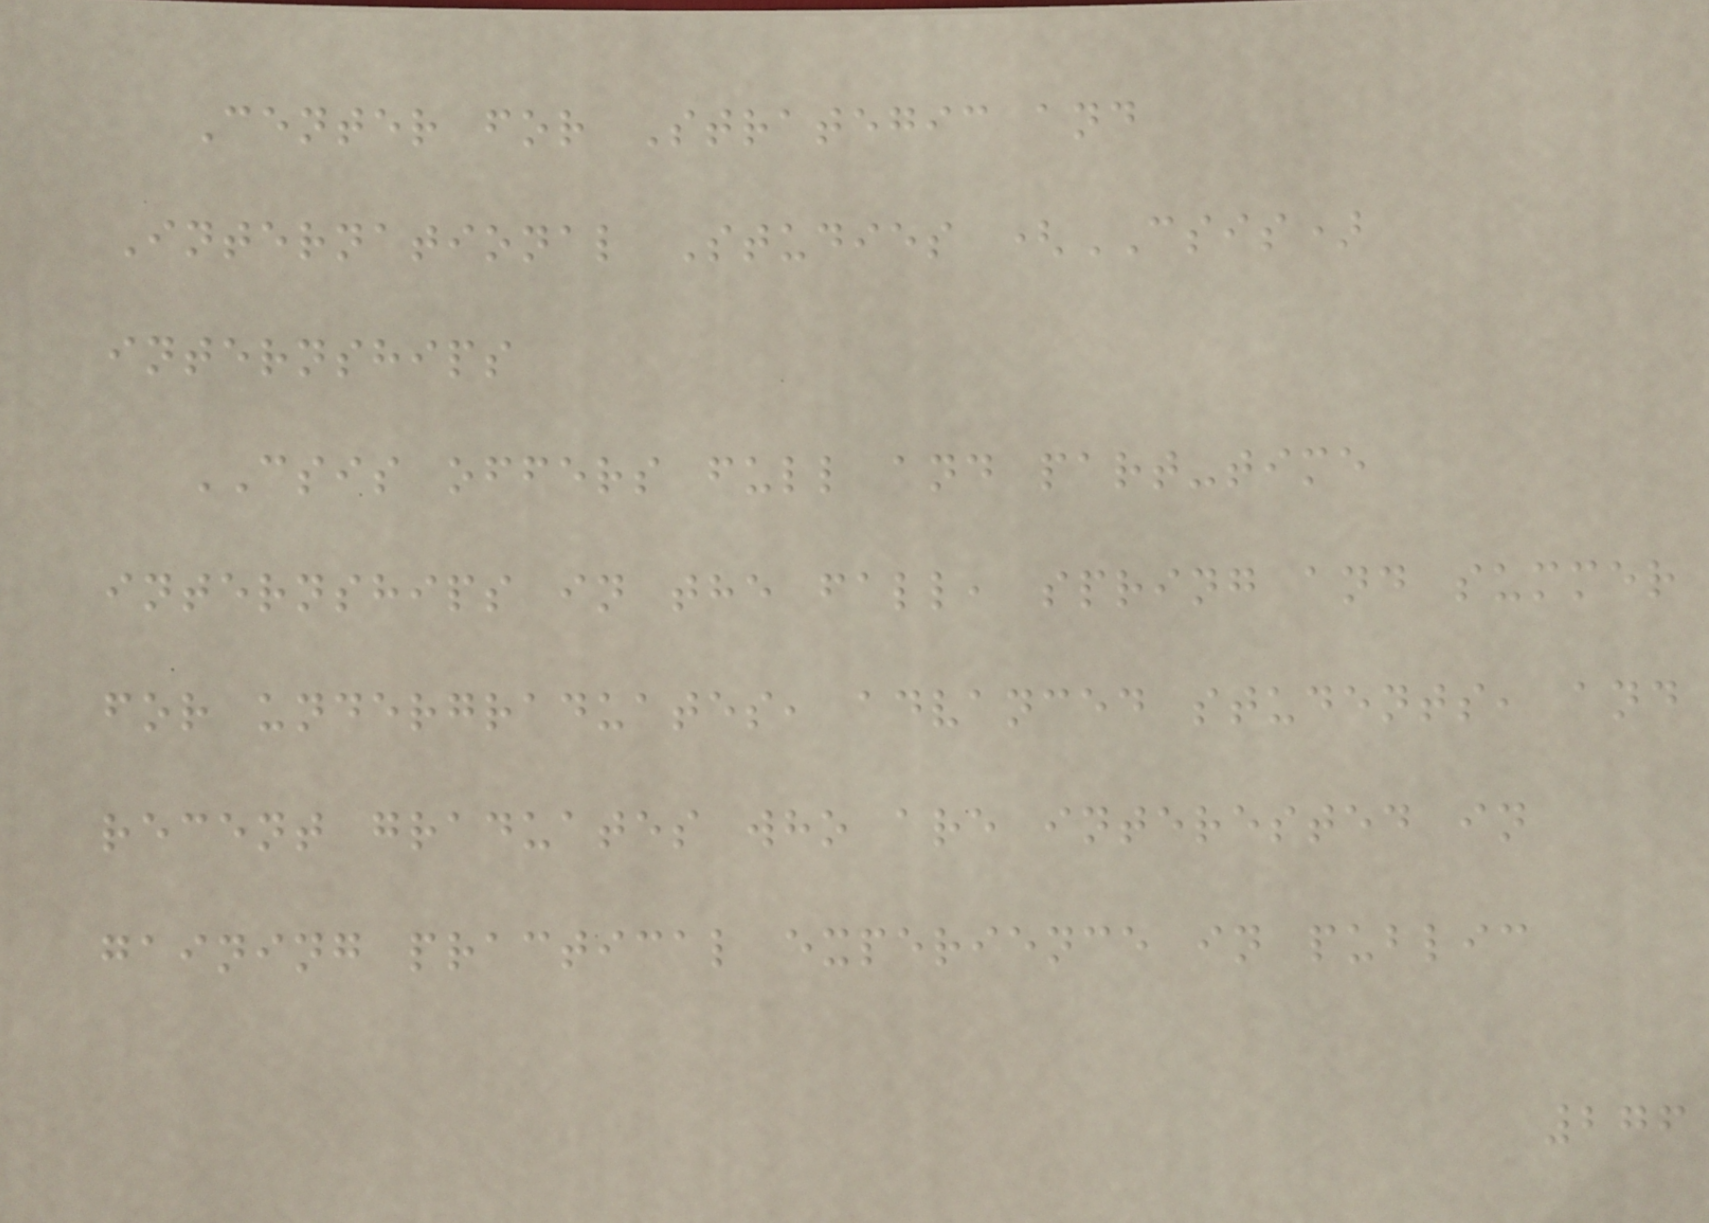Center for Strategic and
International Studies (CSIS)
internships
CSIS offers full and part-time
internships in the fall, spring and summer
for undergraduates, advanced students, and
recent graduates who are interested in
gaining practical experience in public
276
